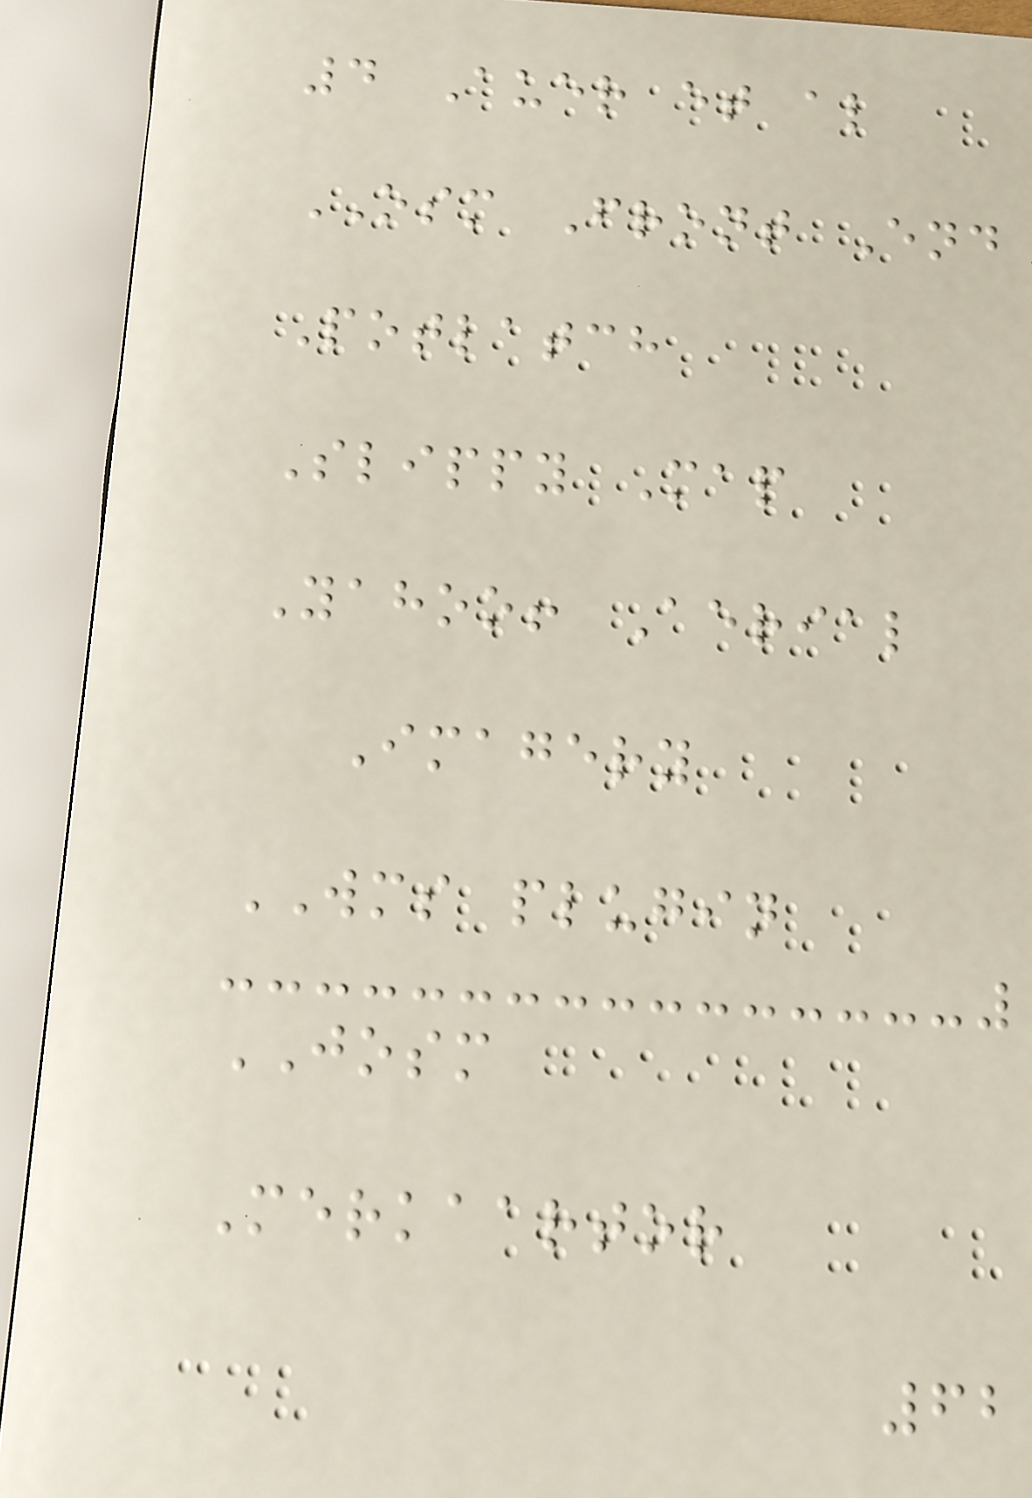4 Auer et al
OSM Front End
Potlatch
Slippy Map
Yahoo! Aerial
Imagery
WMS plugin
JOSM
Merkaartor
62
